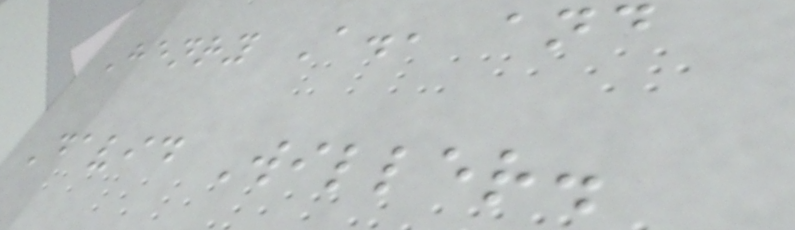Henry A., and
David Willer.
